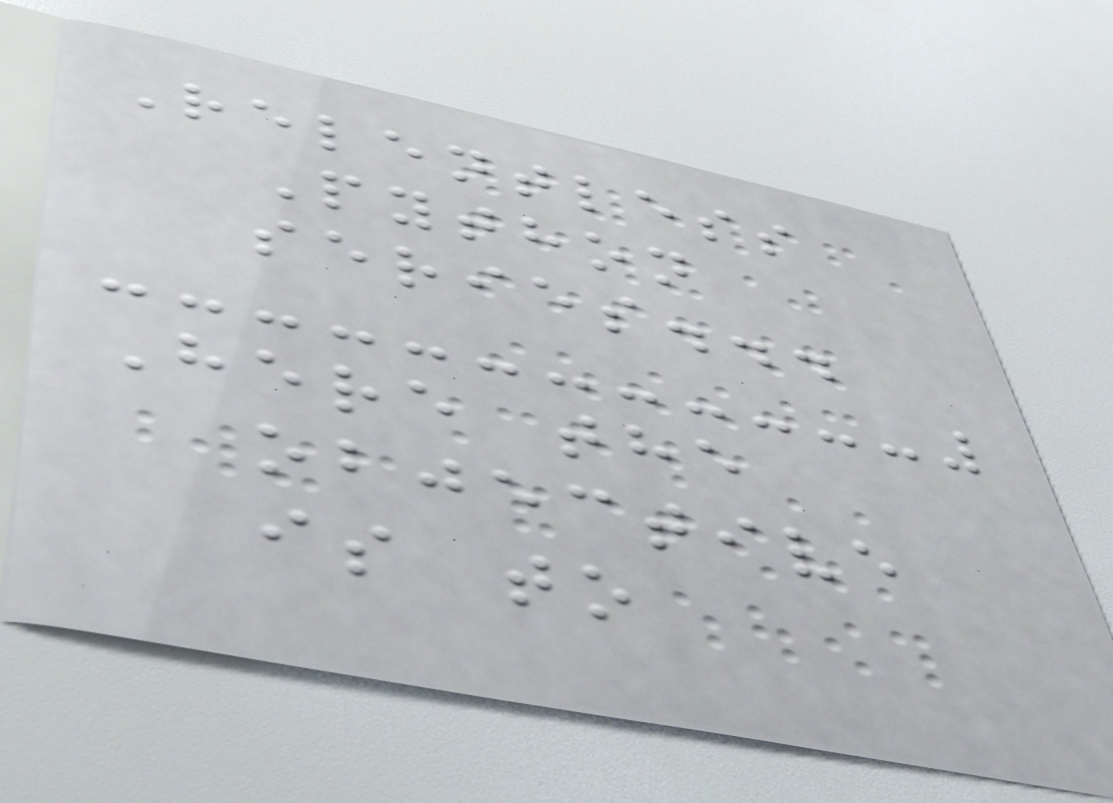Relentless
Python
series...
Here the
objective
is to
